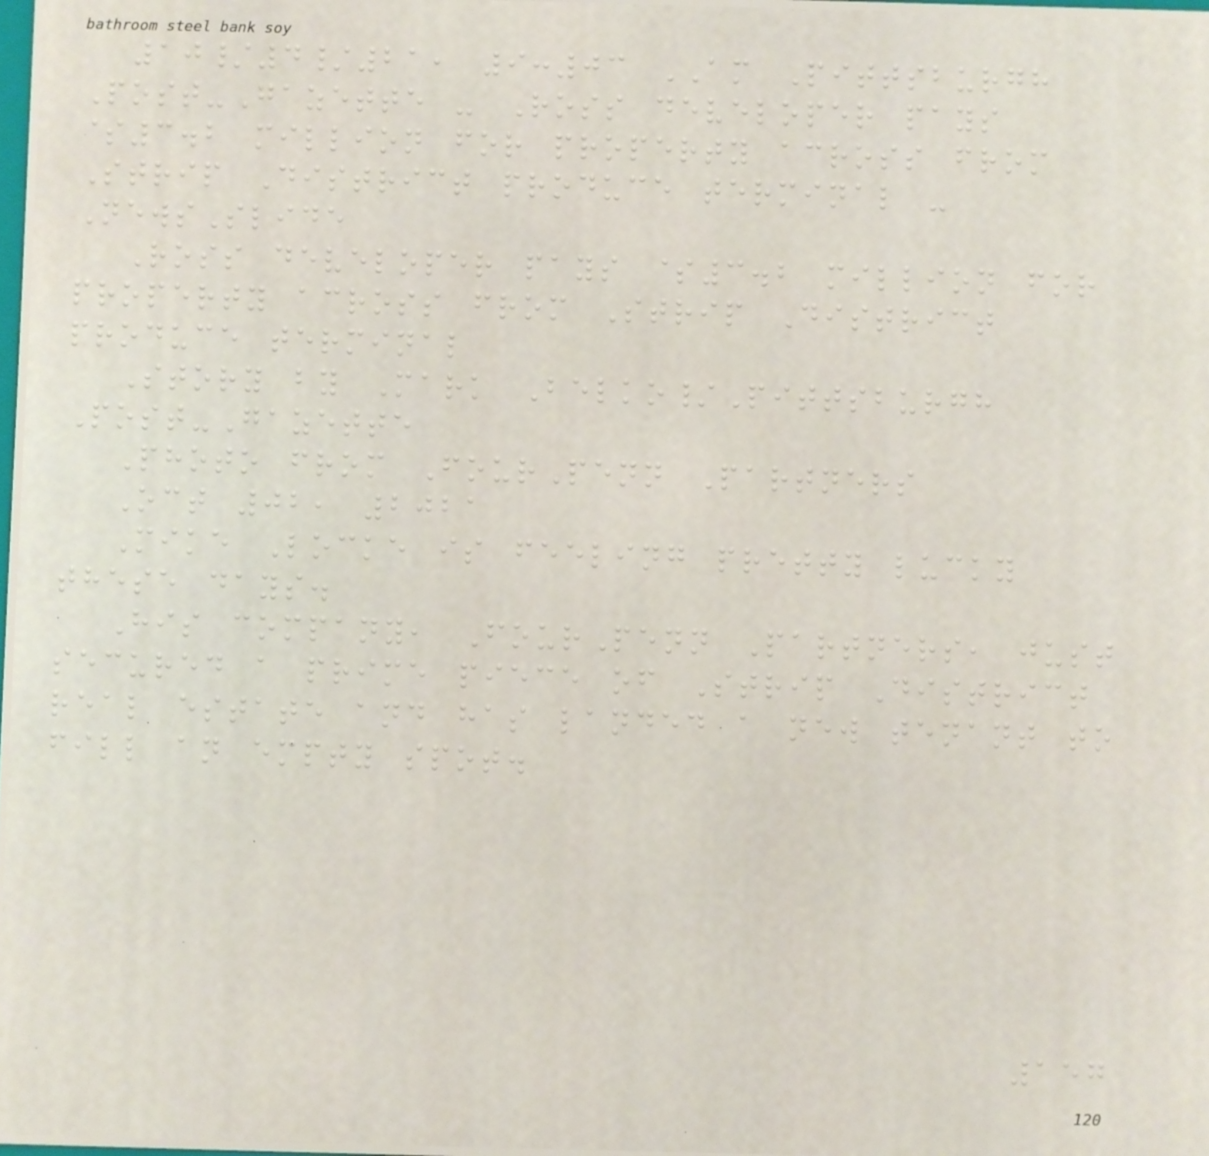10/4/21, 9:03 AM Pittsburgh
Post-Gazette - Ross developer pays
$3.2 million for property across from
Strip District produce terminal -
NewsSlide
Ross developer pays $3.2 million for
property across from Strip District
produce terminal
Story by Mark Belko/Pittsburgh
Post-Gazette
Photo from FourPenn Partners
Oct 02, 2021
Mike Locke is feeling pretty lucky
these days.
His company, FourPenn Partners, just
secured a prime piece of Strip District
real estate and has landed a new tenant to
fill an empty spot.
157
